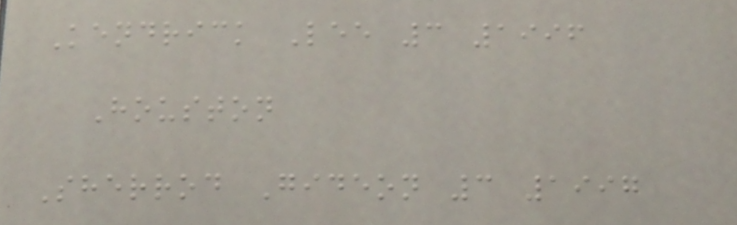Kendrick Lee 3 1996
Houston
Sherrod Gideon 3 1997
